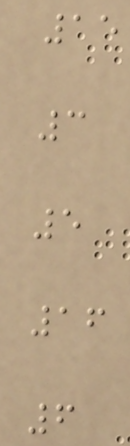15
3
5
16
6
